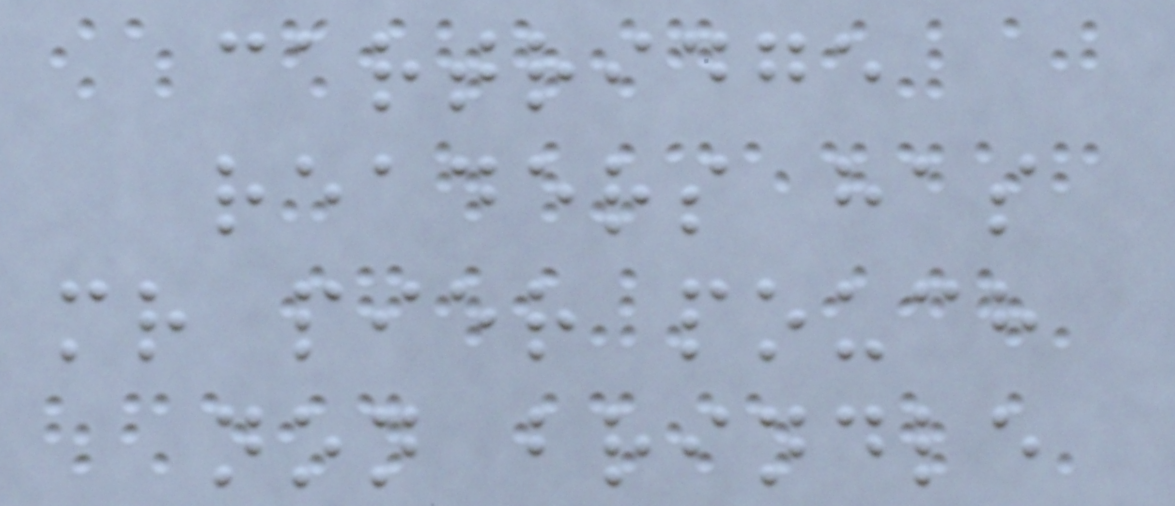cartridge
readers has
mr pier pouch
non brindle
